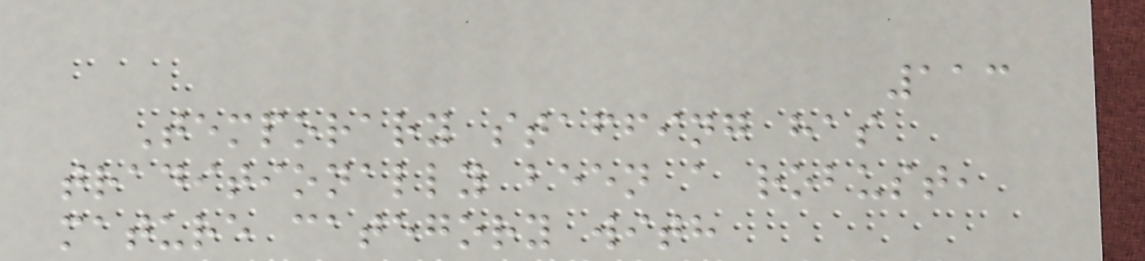113
Temporary staffing has
traditionally been a robust,
mature category with
